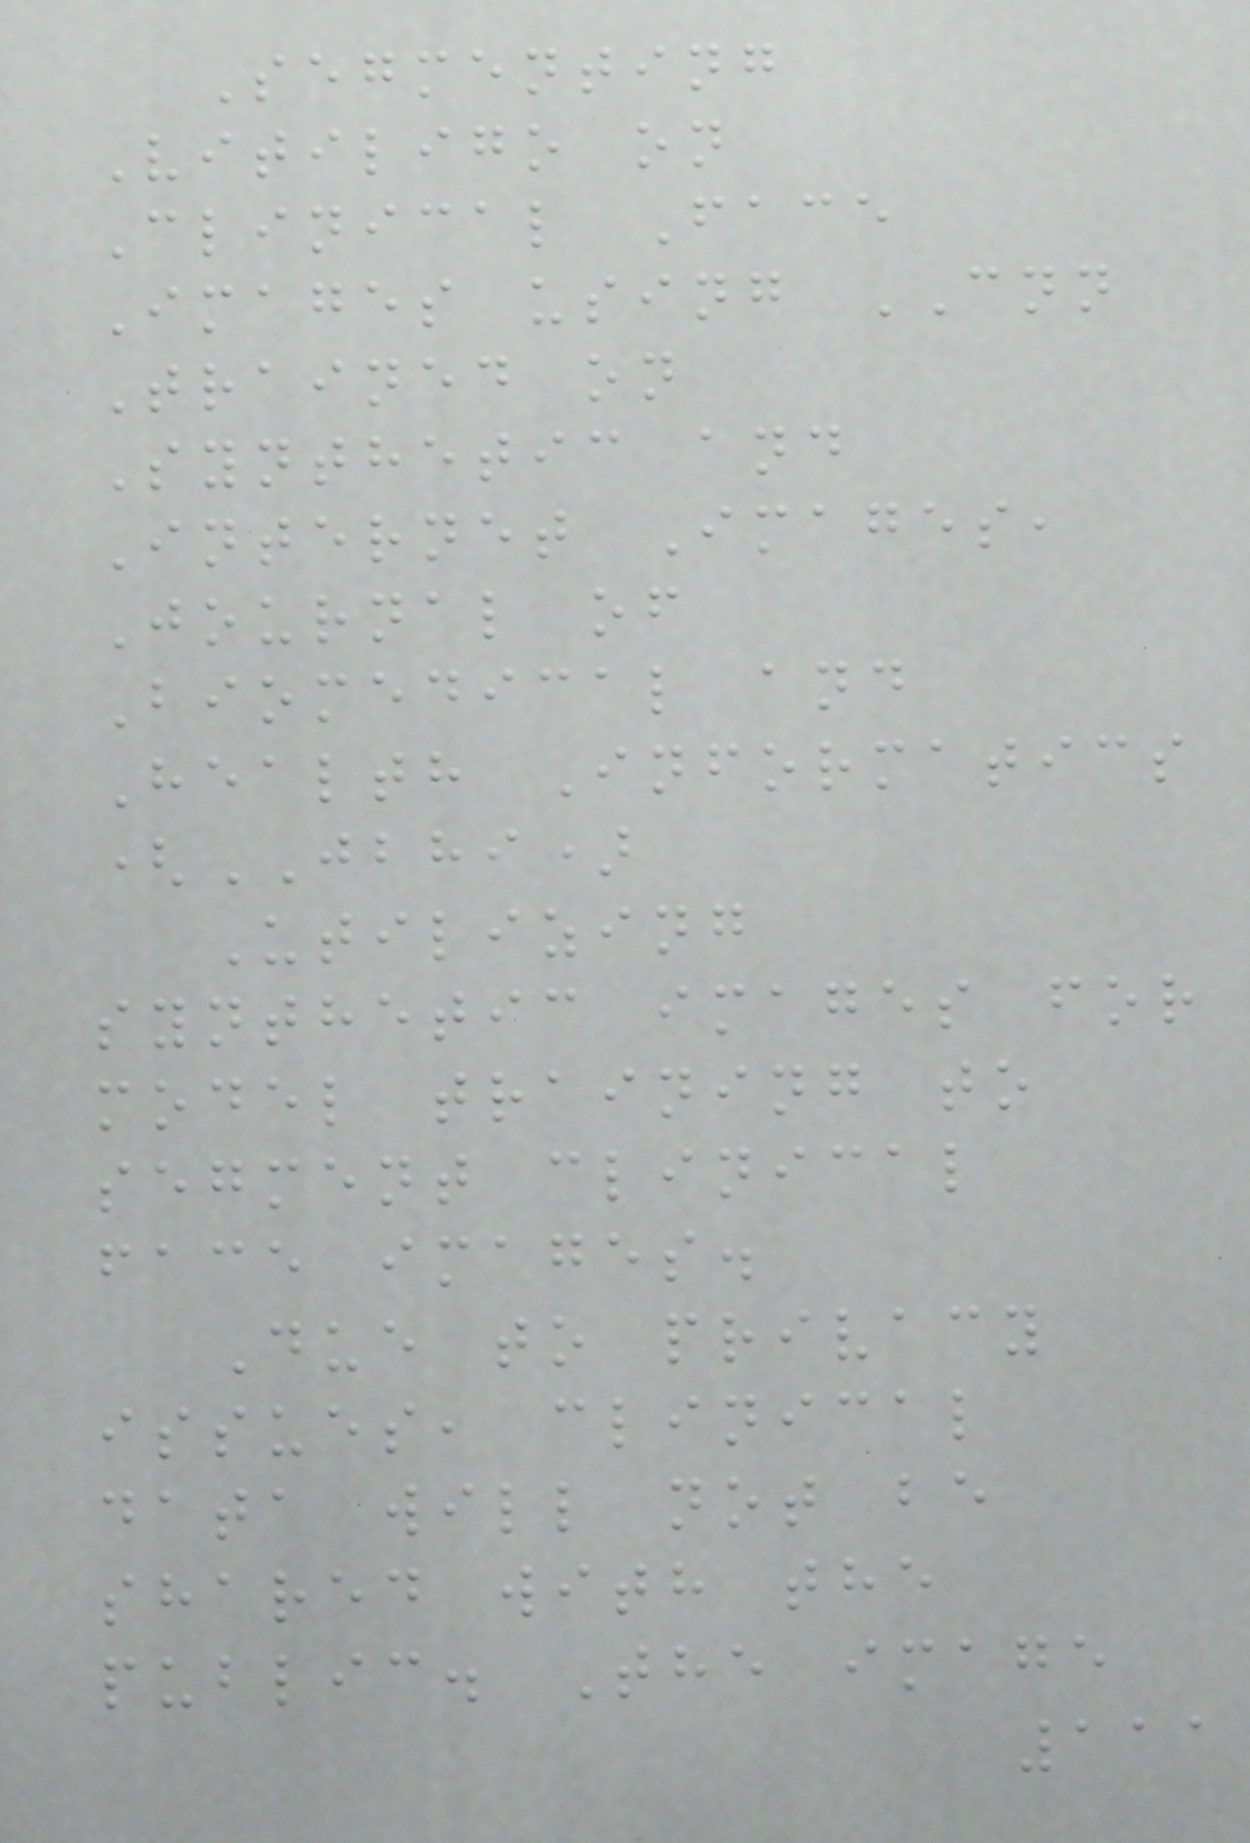Segmenting
Vitiligo on
Clinical Face
Images using CNN
Trained on
Synthetic and
Internet Images,
Journal of
Biomedical and
Health Informatics
(JBHI)
Utilizing
synthetic images for
model training to
segment clinical
face images.
Due to privacy
issues, clinical
data will not be
shared with the
public. The image
111
